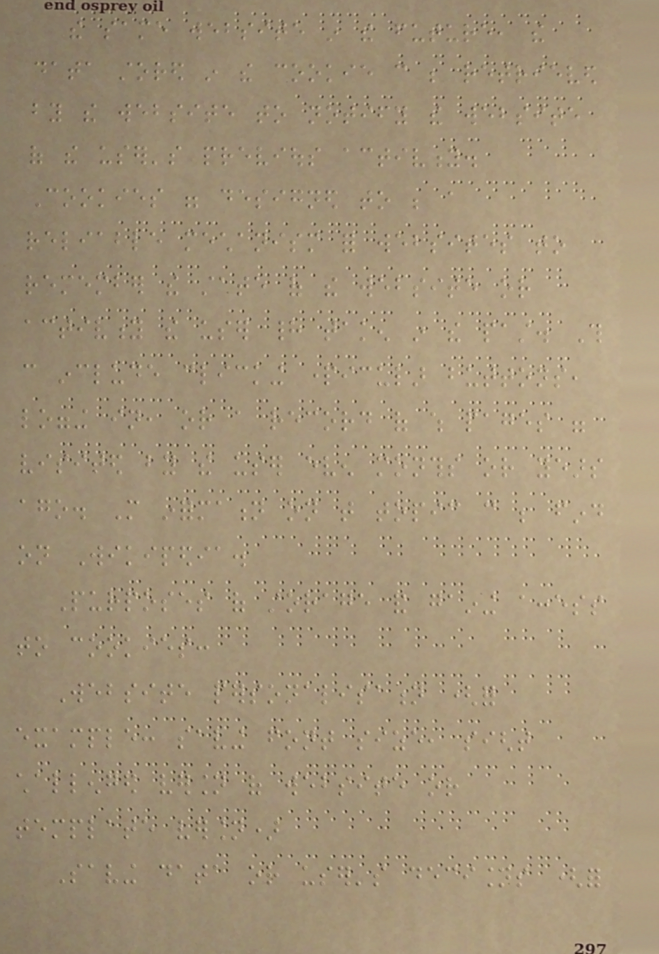the same website in the future, the
data stored in the cookie can be retrieved
by the website to notify the website
of the user's previous activity.
Cookies were designed to be a
reliable mechanism for websites to
remember the state of the website or
activity the user had taken in the past. This
can include clicking particular buttons,
logging in, or a record of which pages were
visited by the user even months or years
ago. More information on that topic can be find
on Wikipedia.
Purposes of storage and gaining access
to cookies:
Website personalisation (for
example: saving font size, sight
challenged version of website or
template version)
Saving data or user's decisions (for
